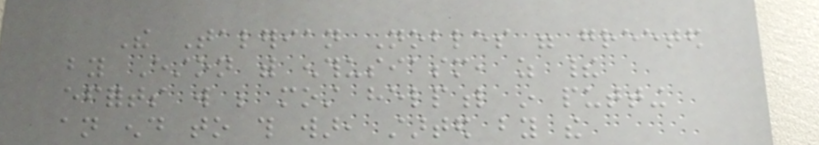The Talerian Nobles were greeted
by Eston with enthusiasm, as their
efforts will be most helpful in putting
an end to this war, started by the
